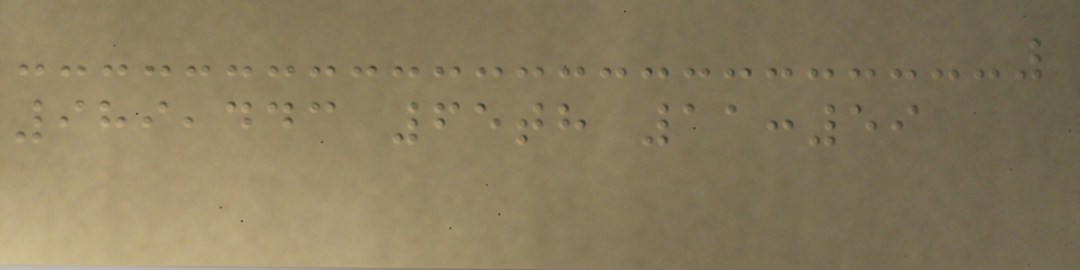989,443 65th 11:59
